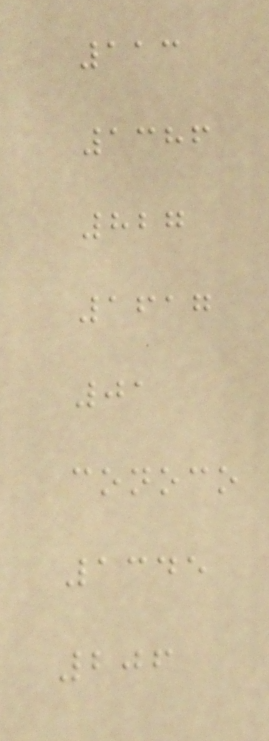113
1386
827
1617
01
conoco
1345
206
